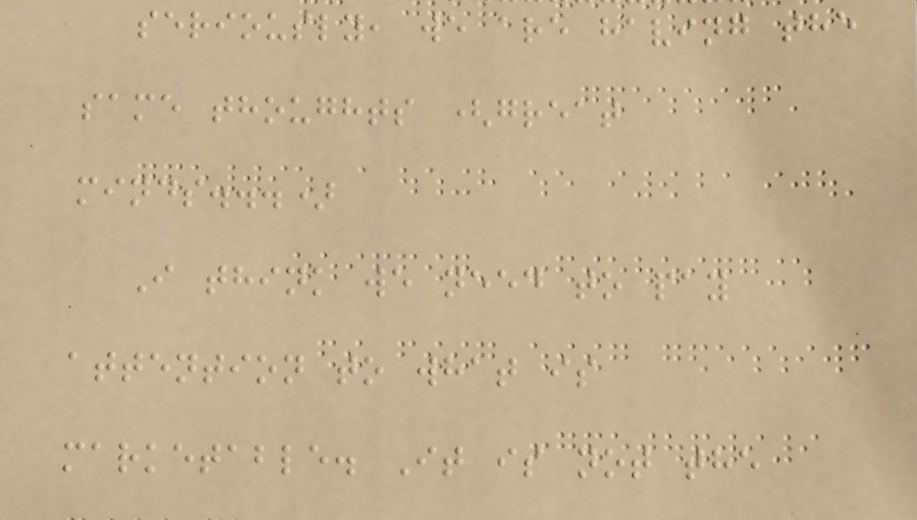seriously, we are having the
same thoughts (great
minds...)
I think we need to pay
attention to what is
marketable. It is not the
